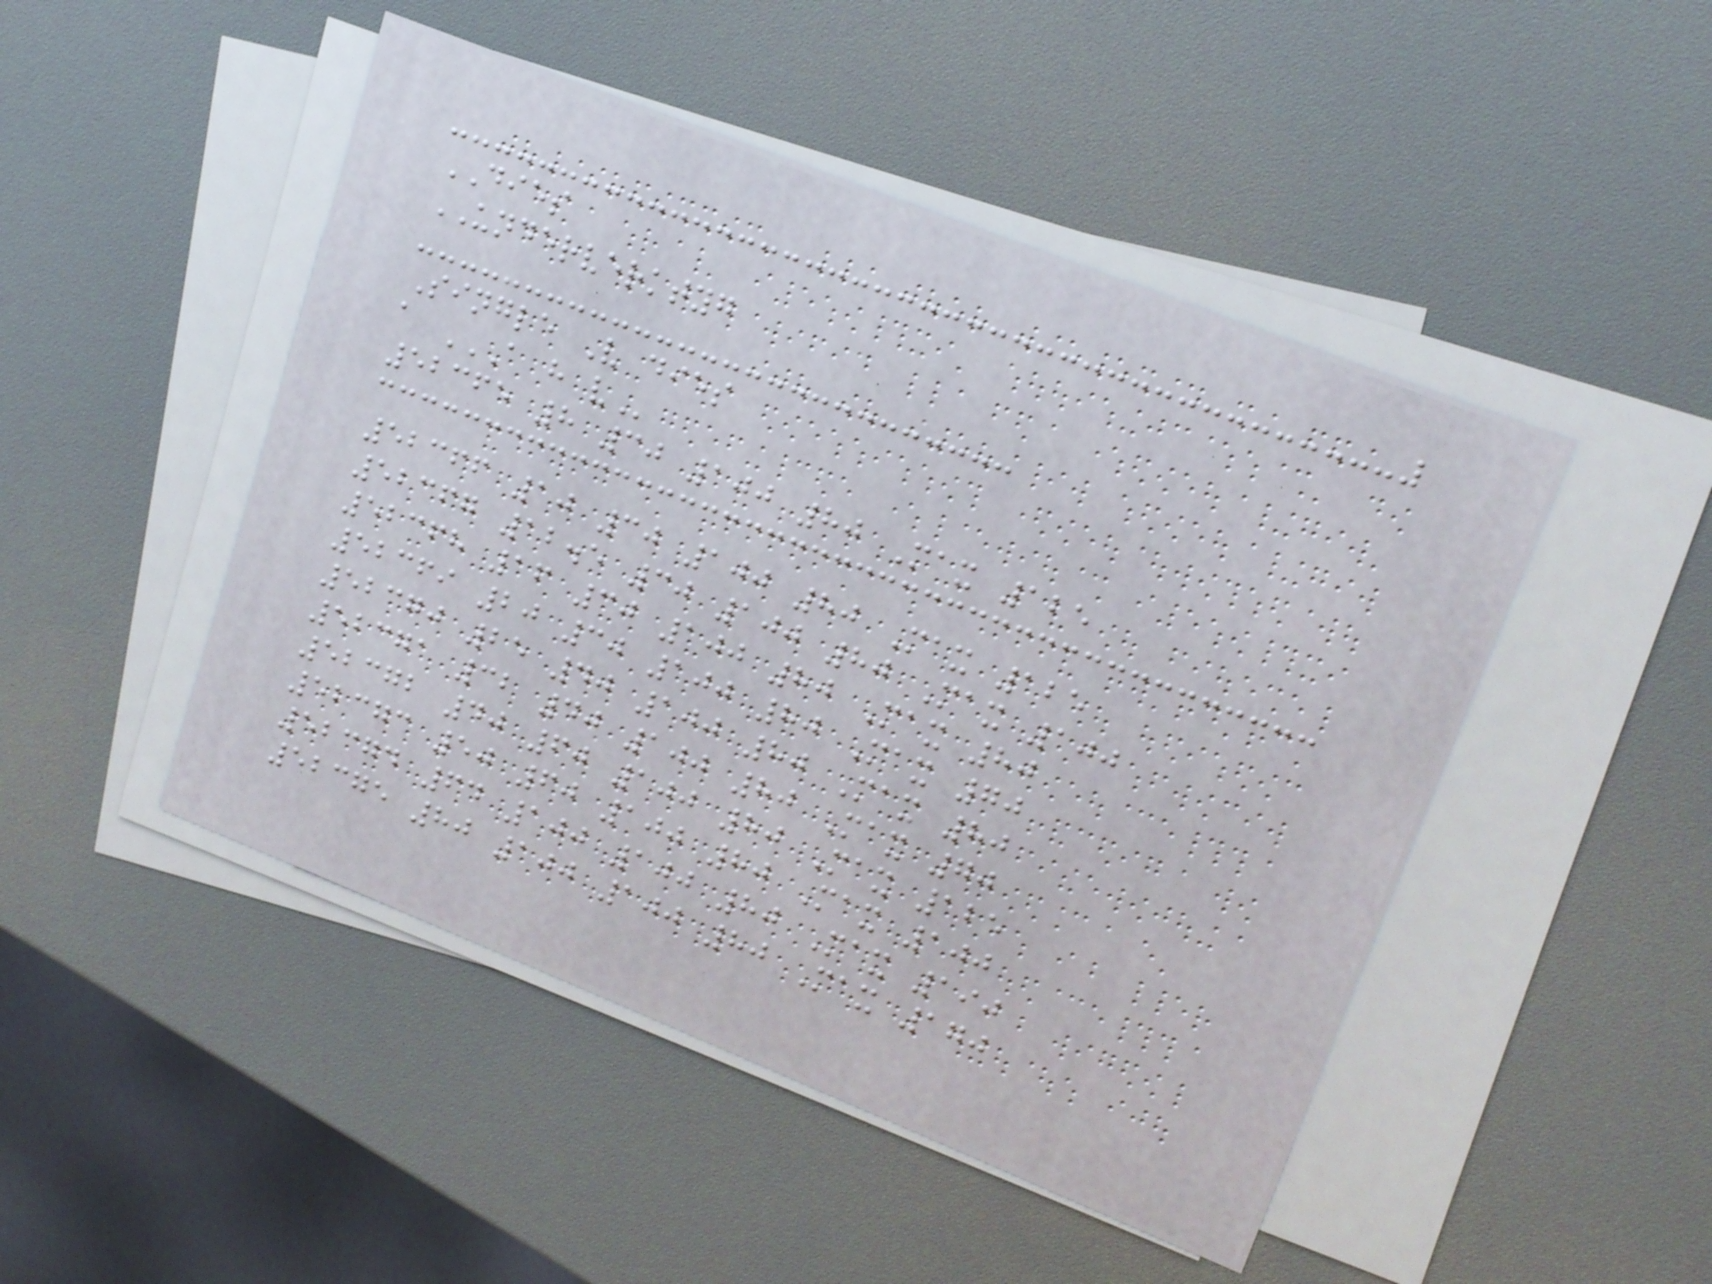DIES
UNDERVERKTYG
Single V dies
a A H V
52365 8 30 100 80 Max 125
52366 10 30 100 80 Max 125
52367 12.5 30 100 80 Max 100
52368 16 30 100 80 Max 80
52369 20 30 100 80 Max 70
52370 25 40 100 80 Max 80
52371 32 40 100 80 Max 70
52372 40 60 100 80 Max 125
52373 50 60 100 80 Max 100
52374 64 100 100 80 Max 190
52375 80 100 100 80 Max 170
